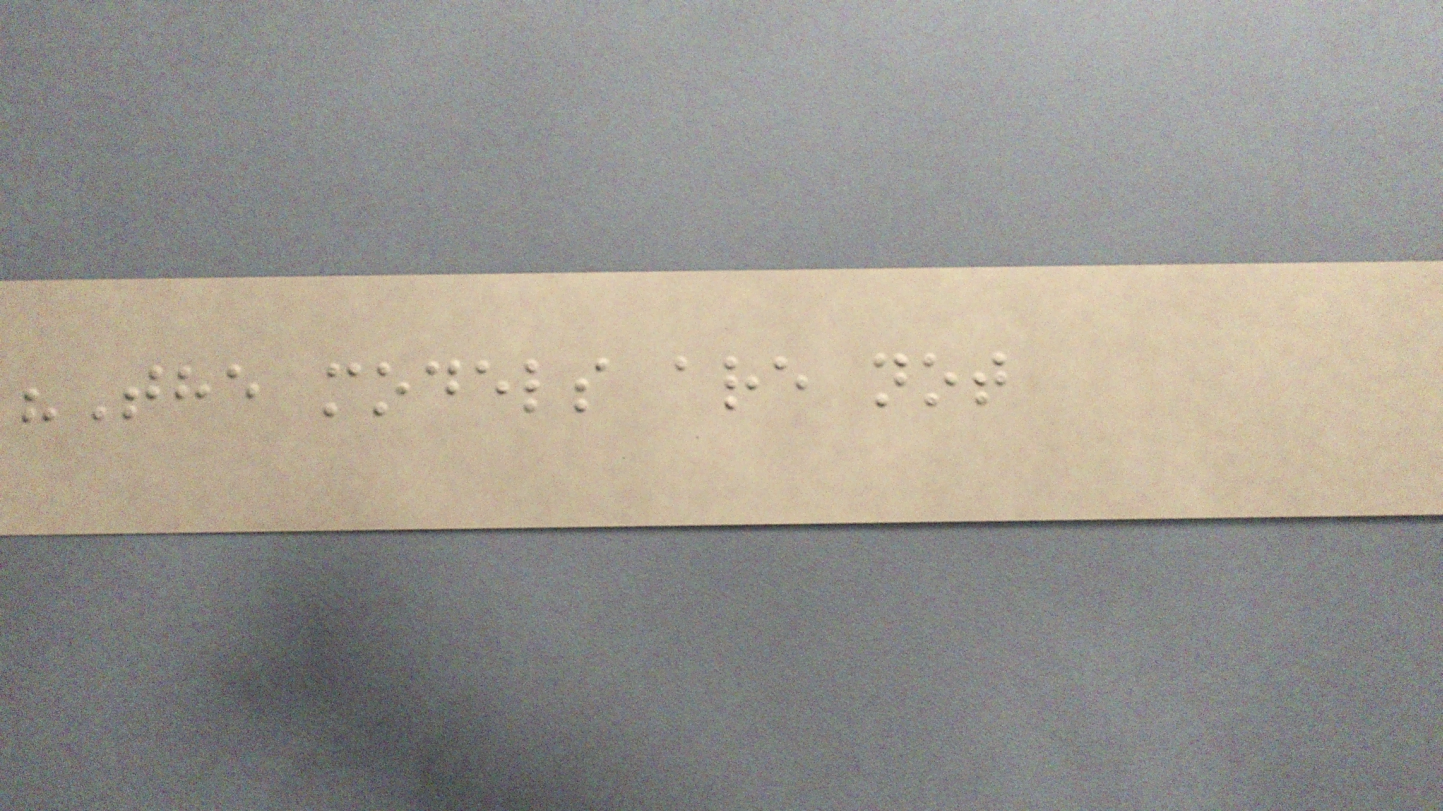"The models are not
